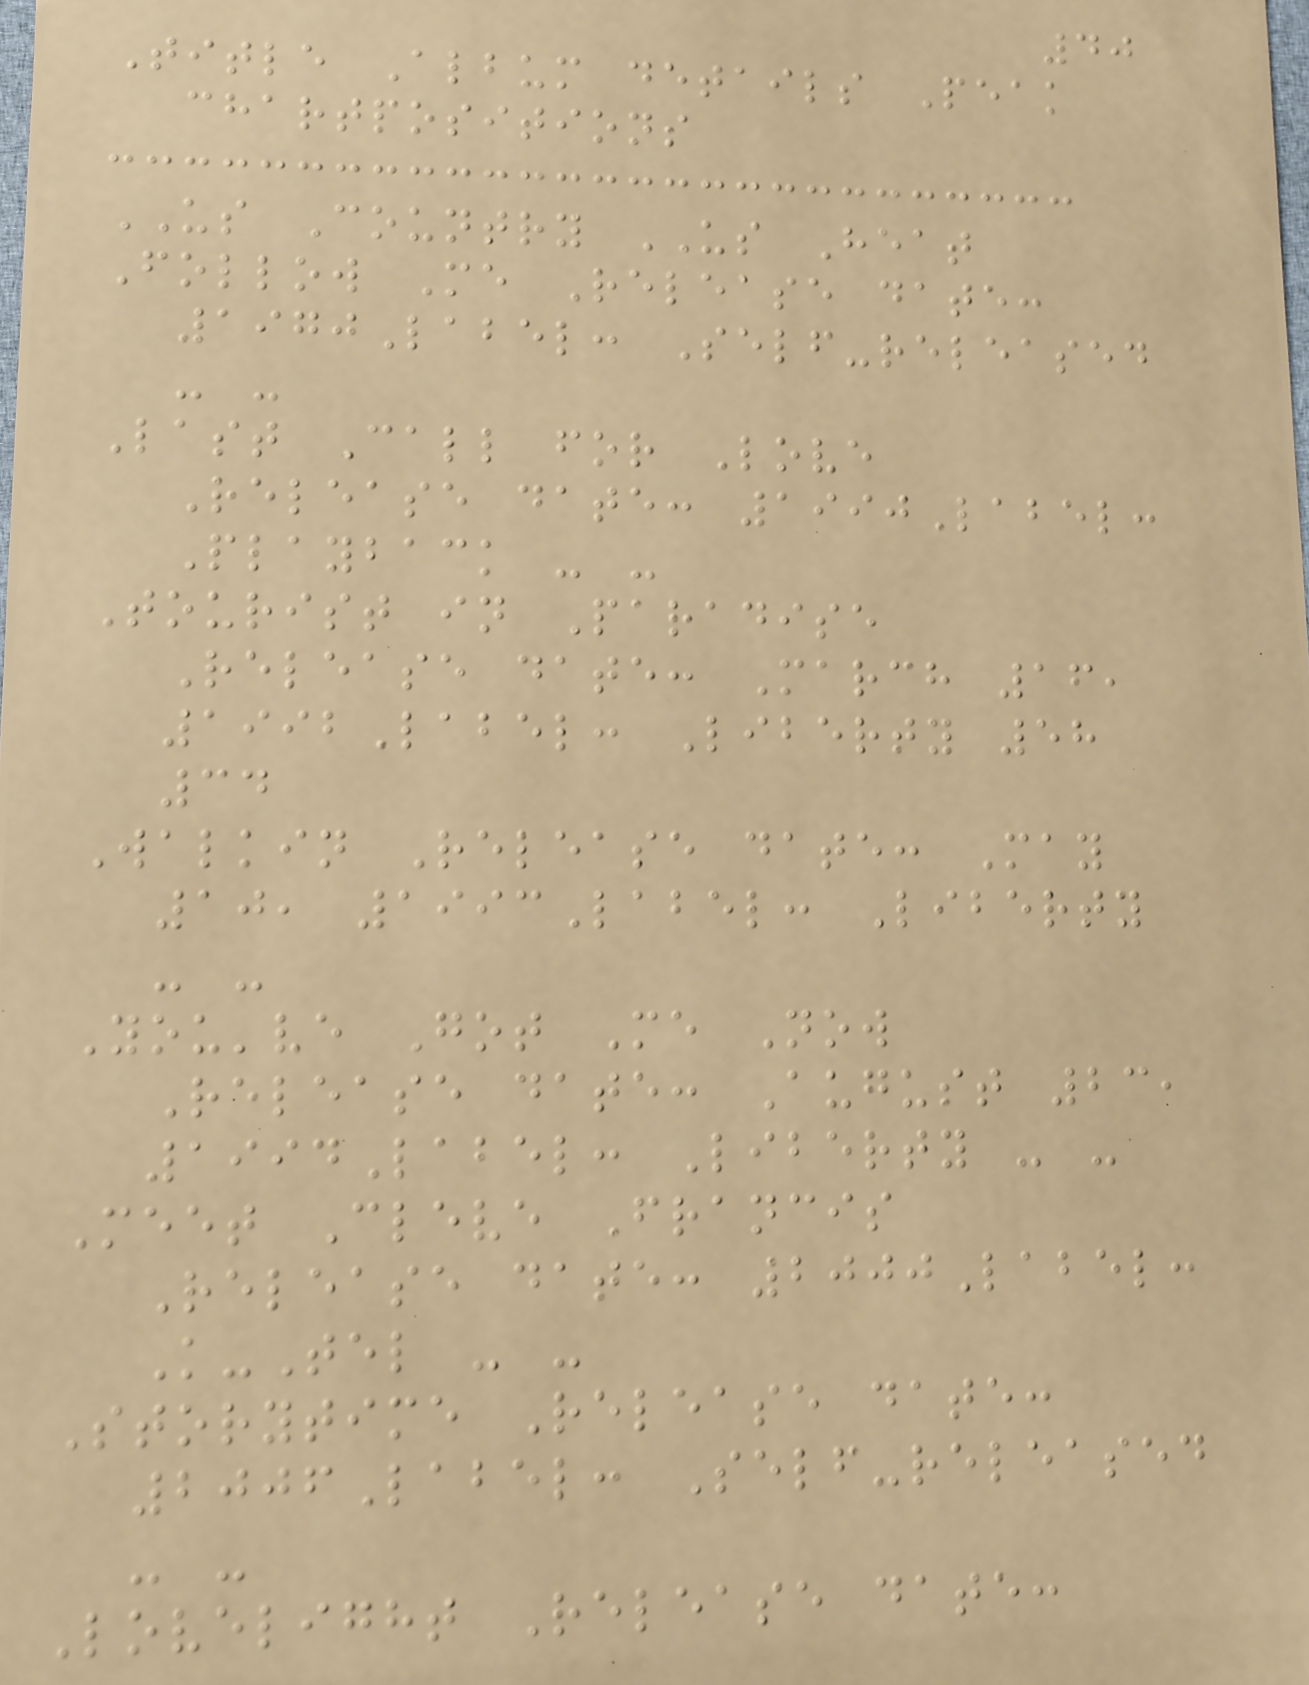40
Title Album details Peak
chartpositions
US Country US Heat
Follow Me Release date:
1970Label: Self-released
- -
Last Call for Love
Release date: 1990Label:
Playback - -
Tourist in Paradise
Release date: March 16,
1992Label: Liberty 58
34
Walkin Release date: May
10, 1993Label: Liberty
- -
You've Got Me Now
Release date: August 23,
1994Label: Liberty - -
Meet Cleve Francis
Release date: 2000Label:
K-Tel - -
Storytime Release date:
2006Label: Self-released
- -
Lovelight Release date:
